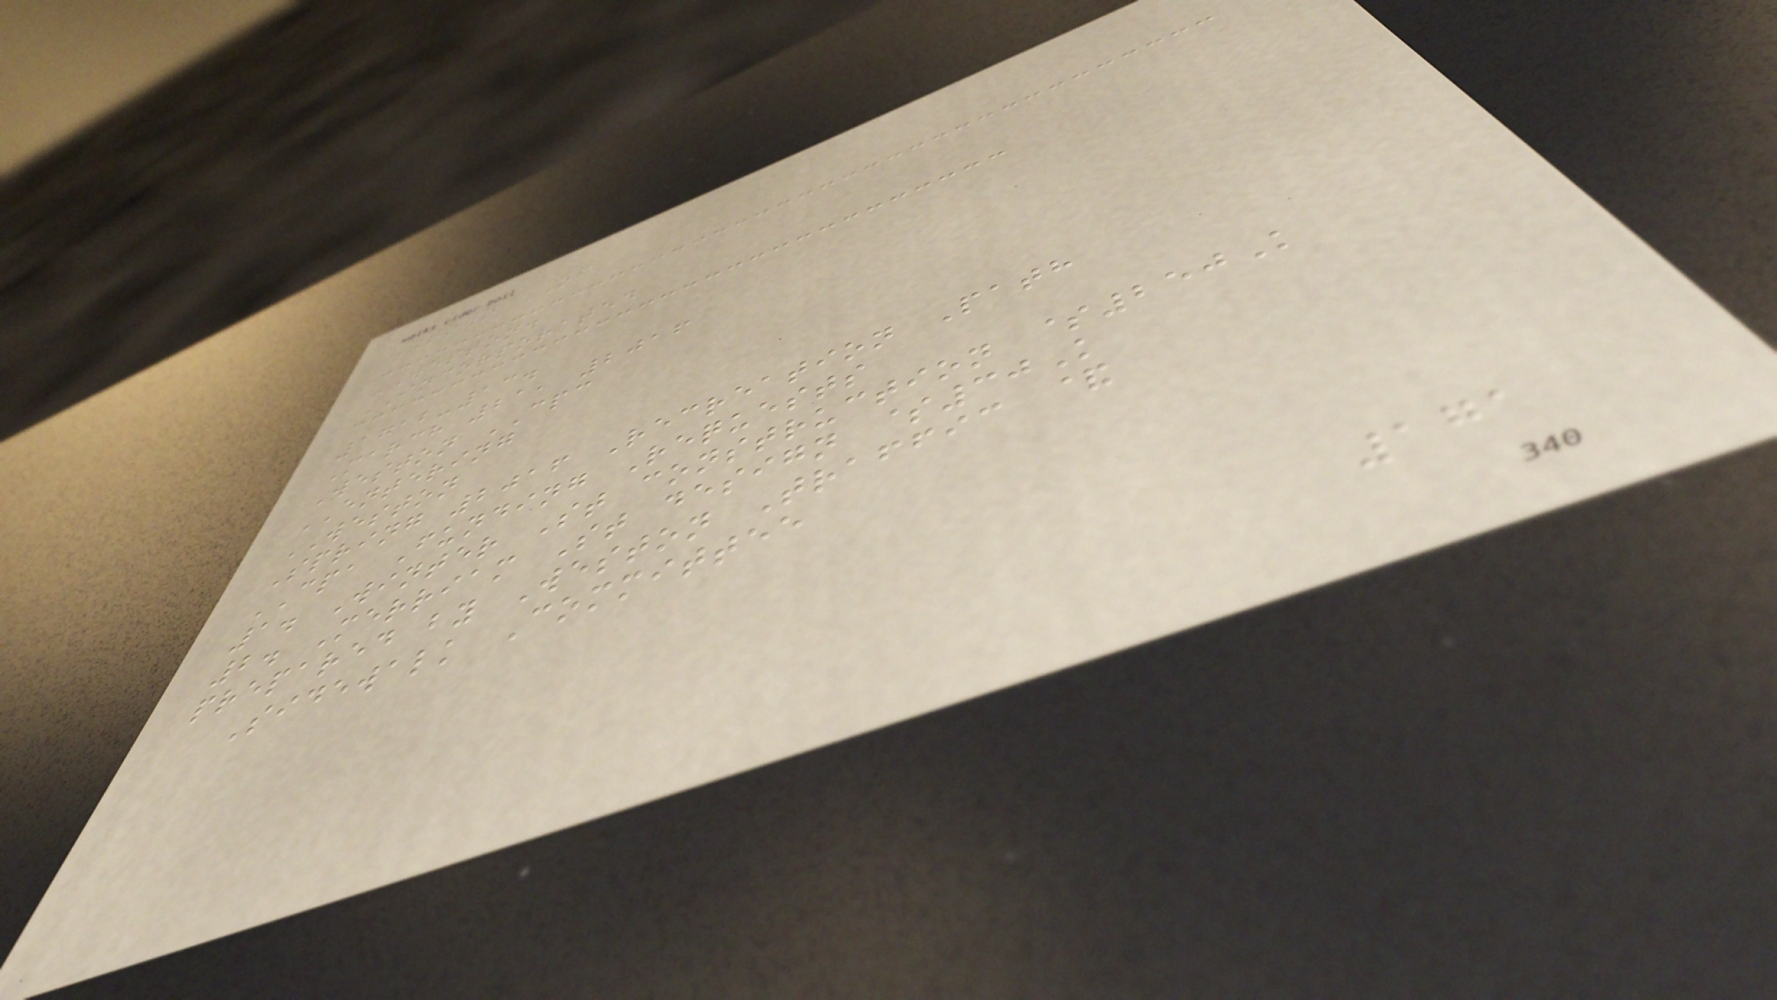TOWN OF
WESTON.
INCORPORATED
1712-13.
March 21, 2016
Weston CPC
ENTERING
WESTON
Spring 2016 Recreation Path
CPA Funding Requests
1. Winter St construction $250K
2. Merriam St design $30K
prepared by Weston Traffic &
Sidewalk Committee
171
